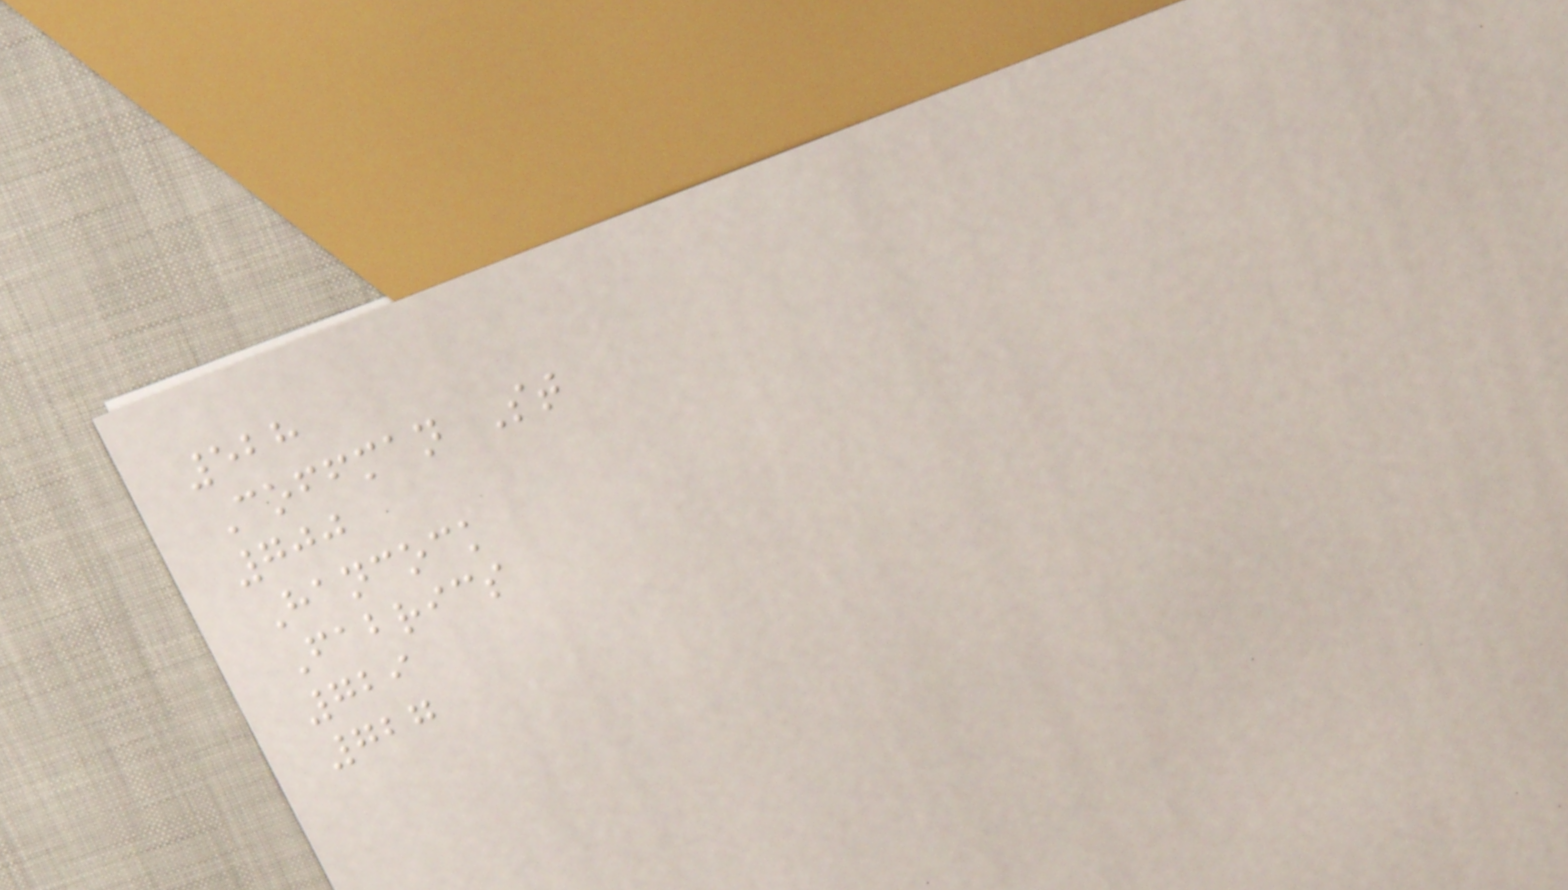528
Coffman St
700
Hancock
Fabrics
729
727
